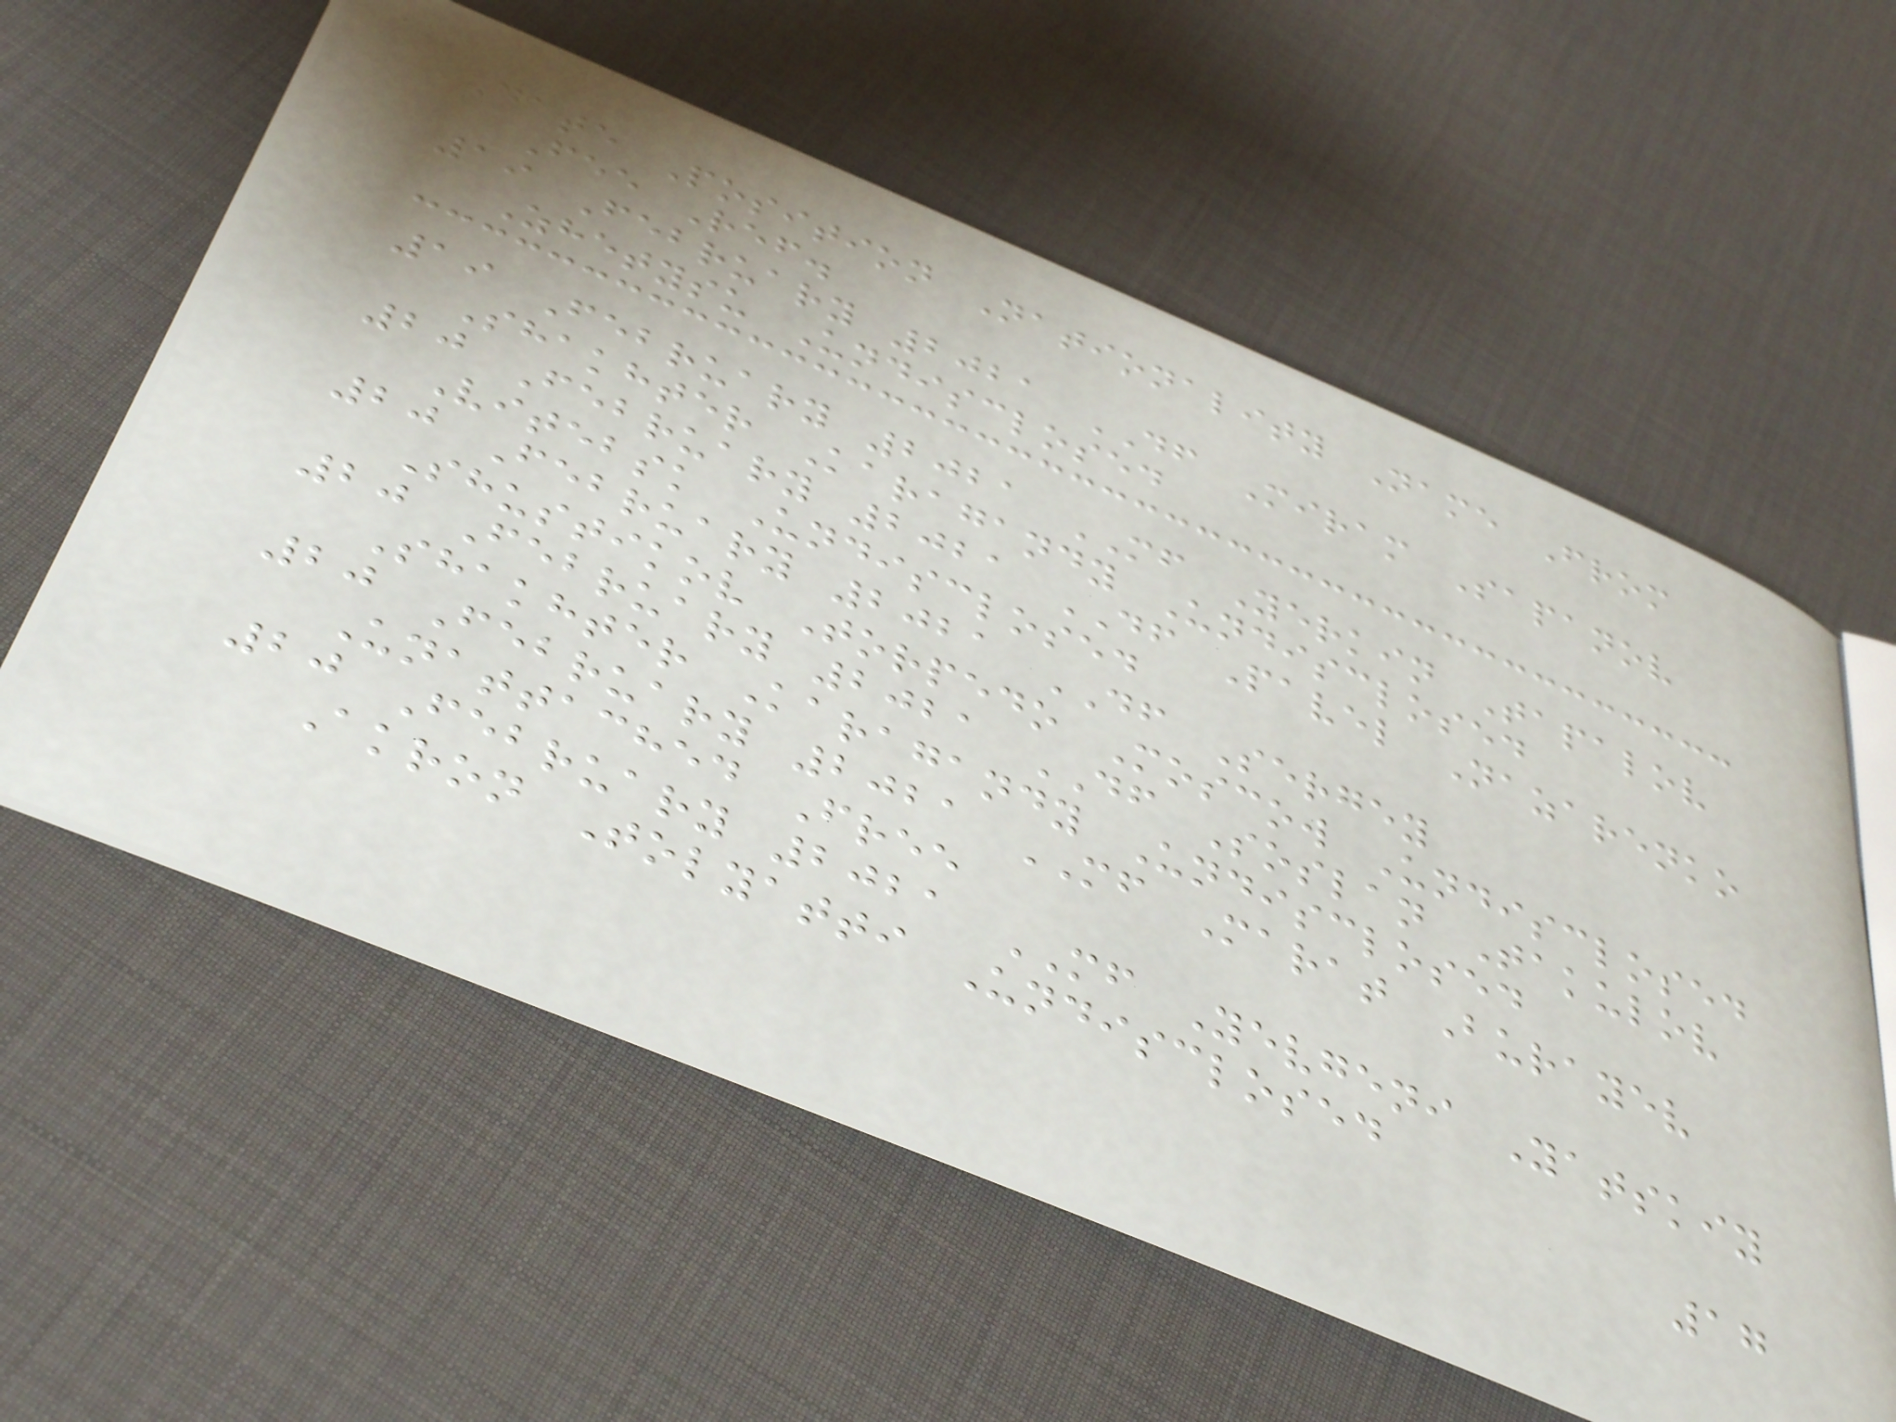Date Position Nationality Name From
Fee Ref.
19 February 2021 DF Miram Sapanov
Zhetysu Undisclosed
19 February 2021 MF Yerkin Tapalov
Shakhter Karagandy Undisclosed
20 February 2021 DF Pavel Nazarenko
Vitebsk Undisclosed
20 February 2021 DF Sergey
Shustikov Torpedo Moscow Undisclosed
20 February 2021 DF Soslan Takulov
Shakhter Karagandy Undisclosed
20 February 2021 MF Marat Burayev
Unattached Free
20 February 2021 MF Yevgeni Yatskiy
Akron Tolyatti Undisclosed
17
